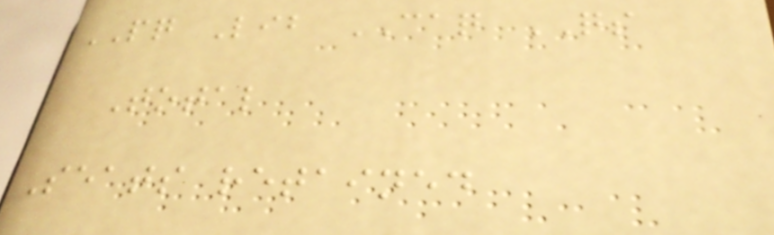PQ Lib CAQ QS
Total
Seats retained
